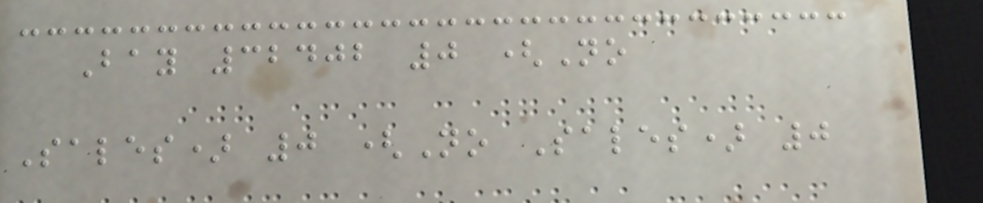Bay 32402 0 (No
Sales) 0 (No Sales) 0
